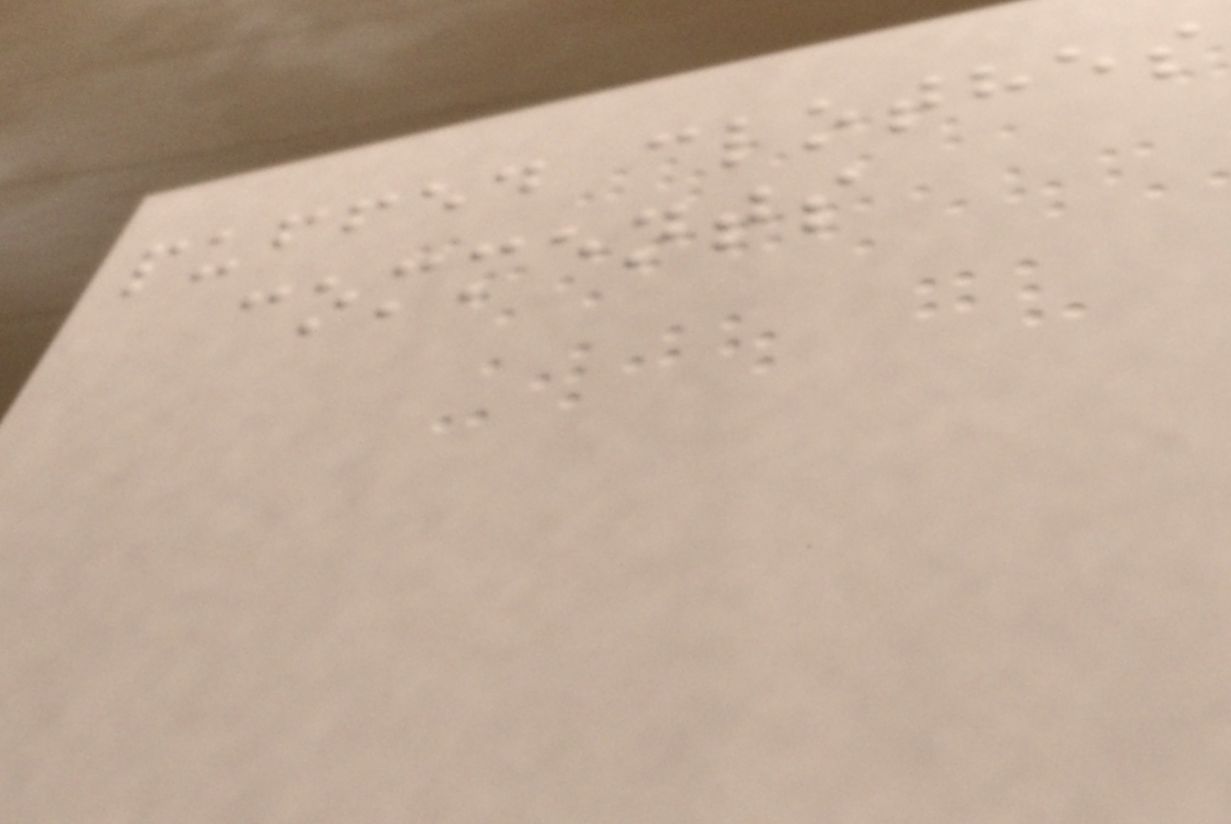puffed clothes
comments
